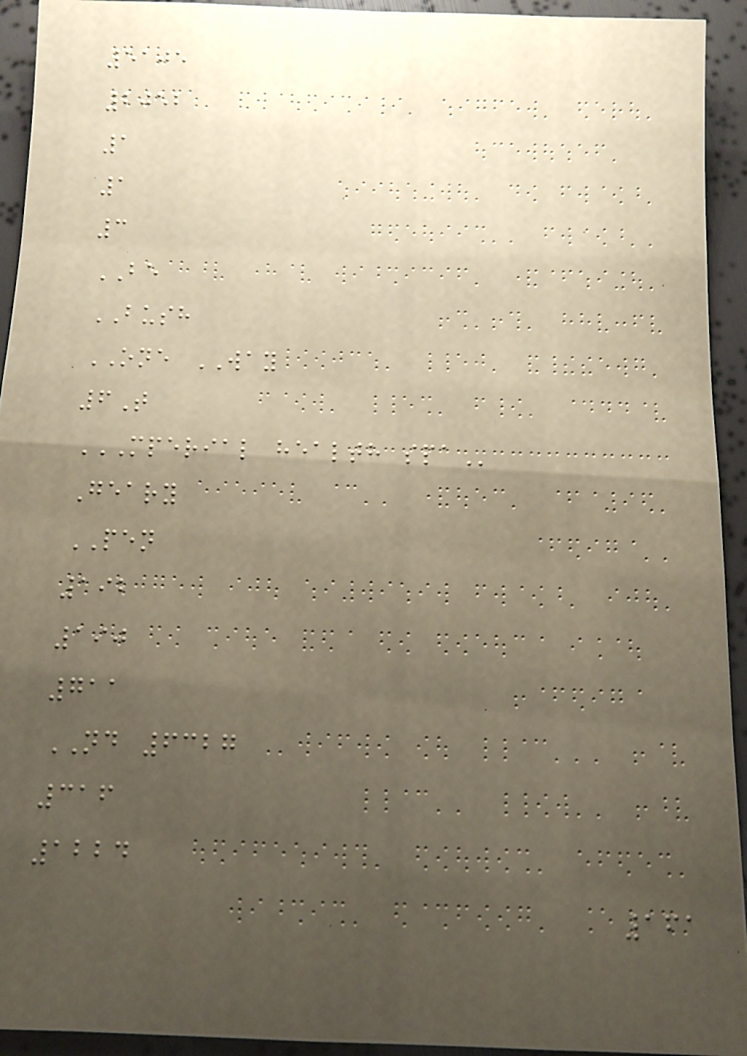5105
2052
1
1
3
BE
BUSH
ONE WAY
6T
MPERIAL HEALTH SPA
Geary
PEN
192
190
711
ND 6327
316
1224
161
